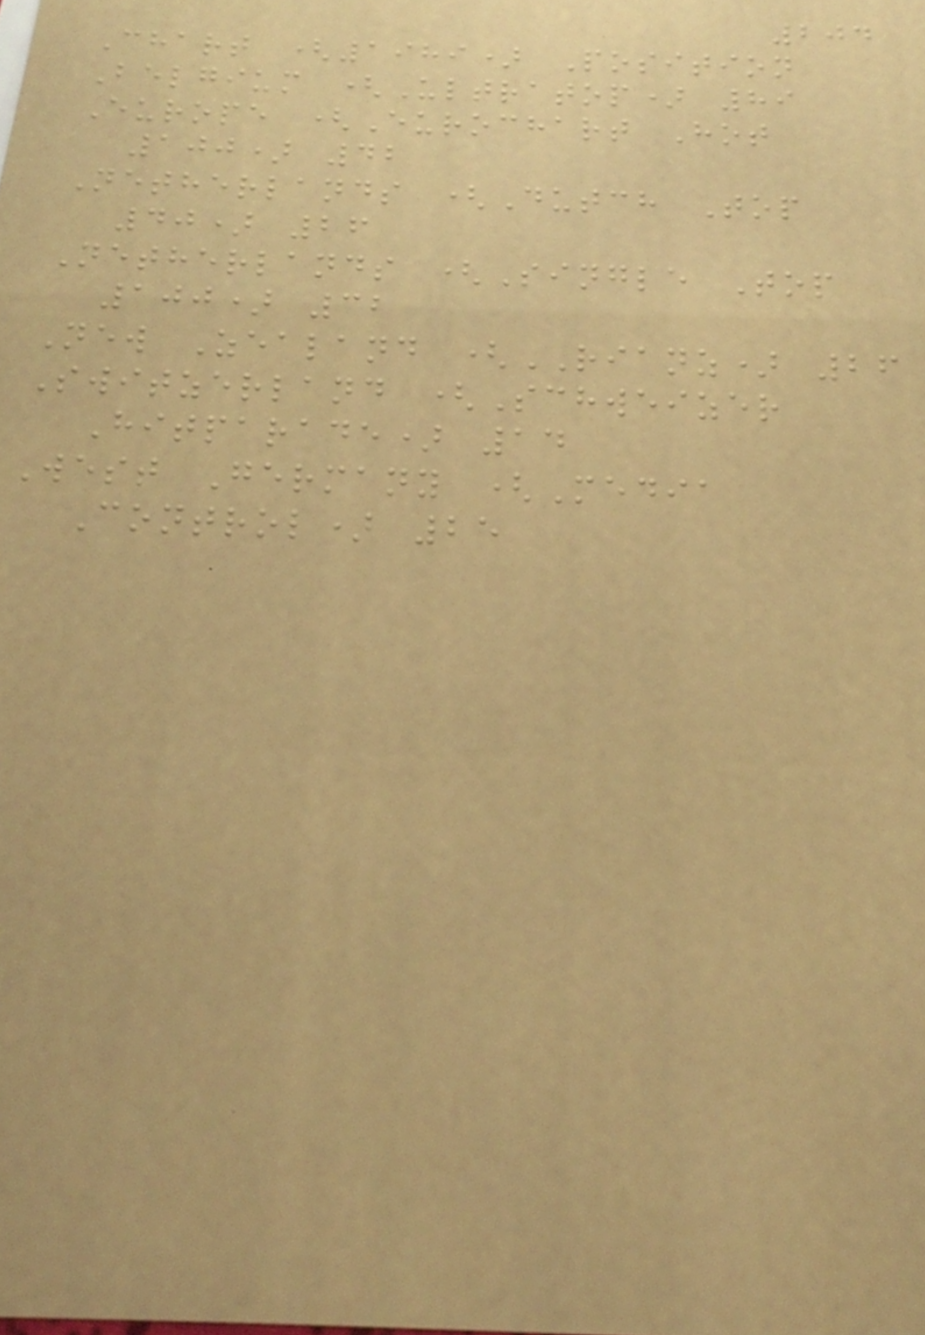204
Chart (1989) Position
Belgium (Ultratop) 89
Europe (Eurochart Hot
100) 42
Netherlands (Dutch Top
40) 26
Netherlands (Single Top
100) 32
New Zealand (RIANZ) 26
Switzerland (Schweizer
Hitparade) 14
West Germany (Media
Control) 25
